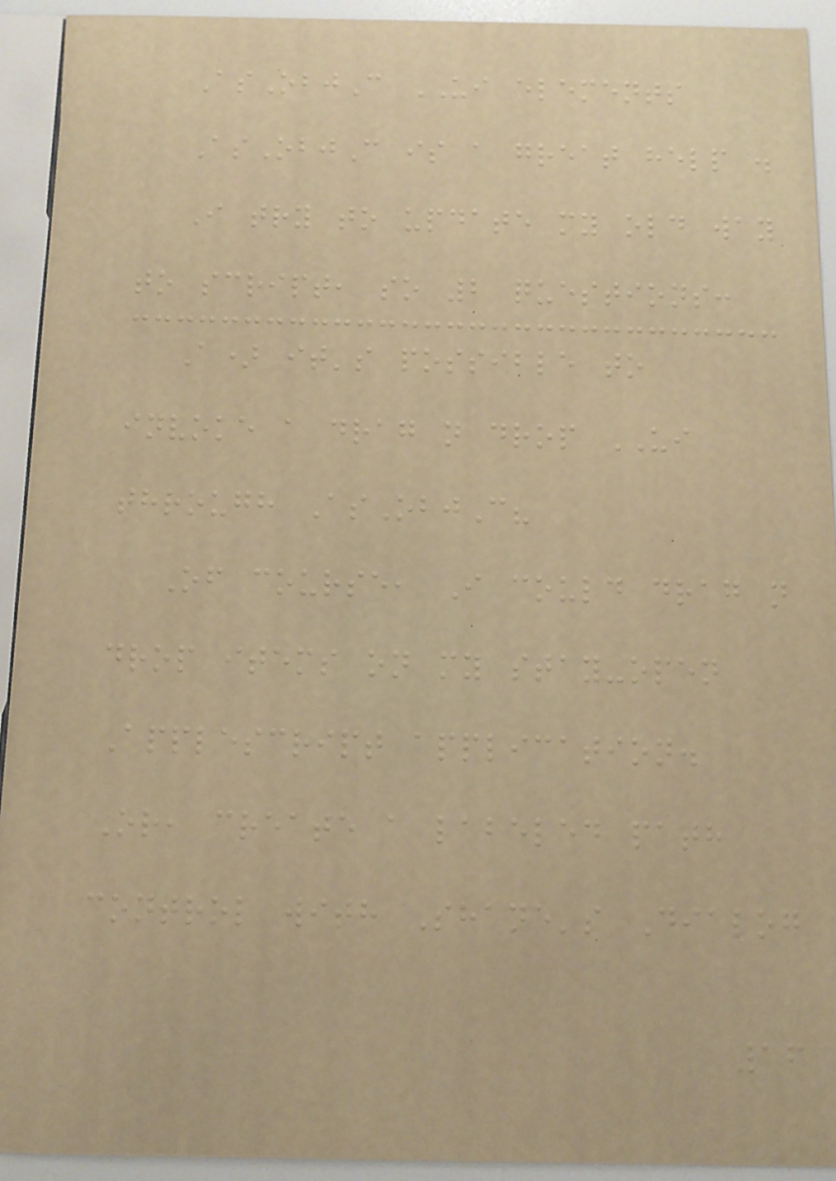AsObjC UI elements
AsObjC is a great help .
I try to update my old way
to script, so 2 questions:
A) it's possible to
invoke a drag n drop UI
through AsObjC?
Of course, I could drag n
drop items on my stay-open
Applescript application.
Or, create a labeled path
control with Shane's Dialog
16
